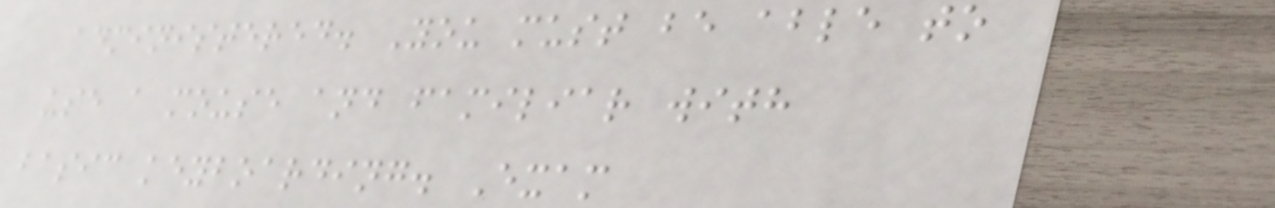administered. You must be able to
use a mouse and familiar with
basic keyboarding. Exam
